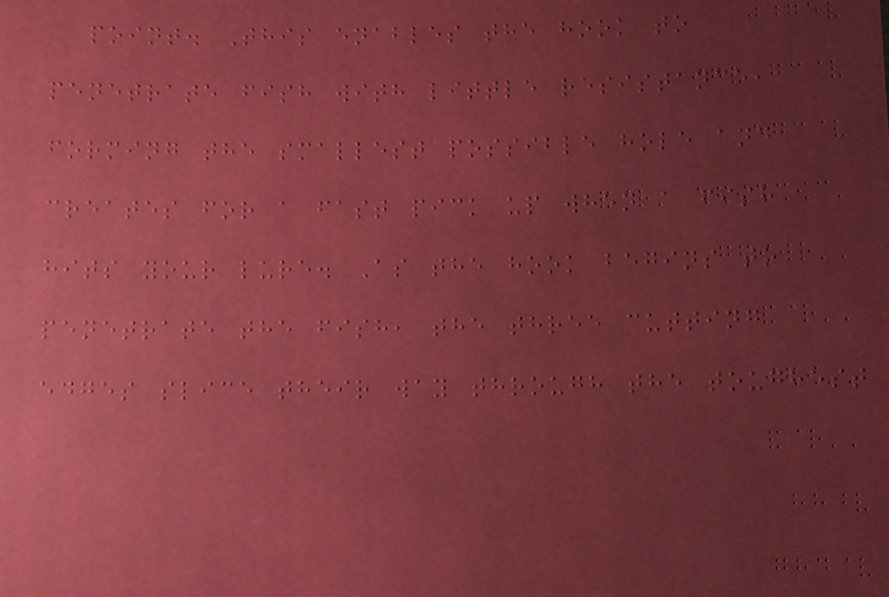point. This enables the hook to
penetrate fish with little resistance,
forming the smallest possible hole and
creates for a fast pick up when a fish
hits your lure. As the hook begins to
penetrate the fish, the three cutting
edges slice their way through the toughest
